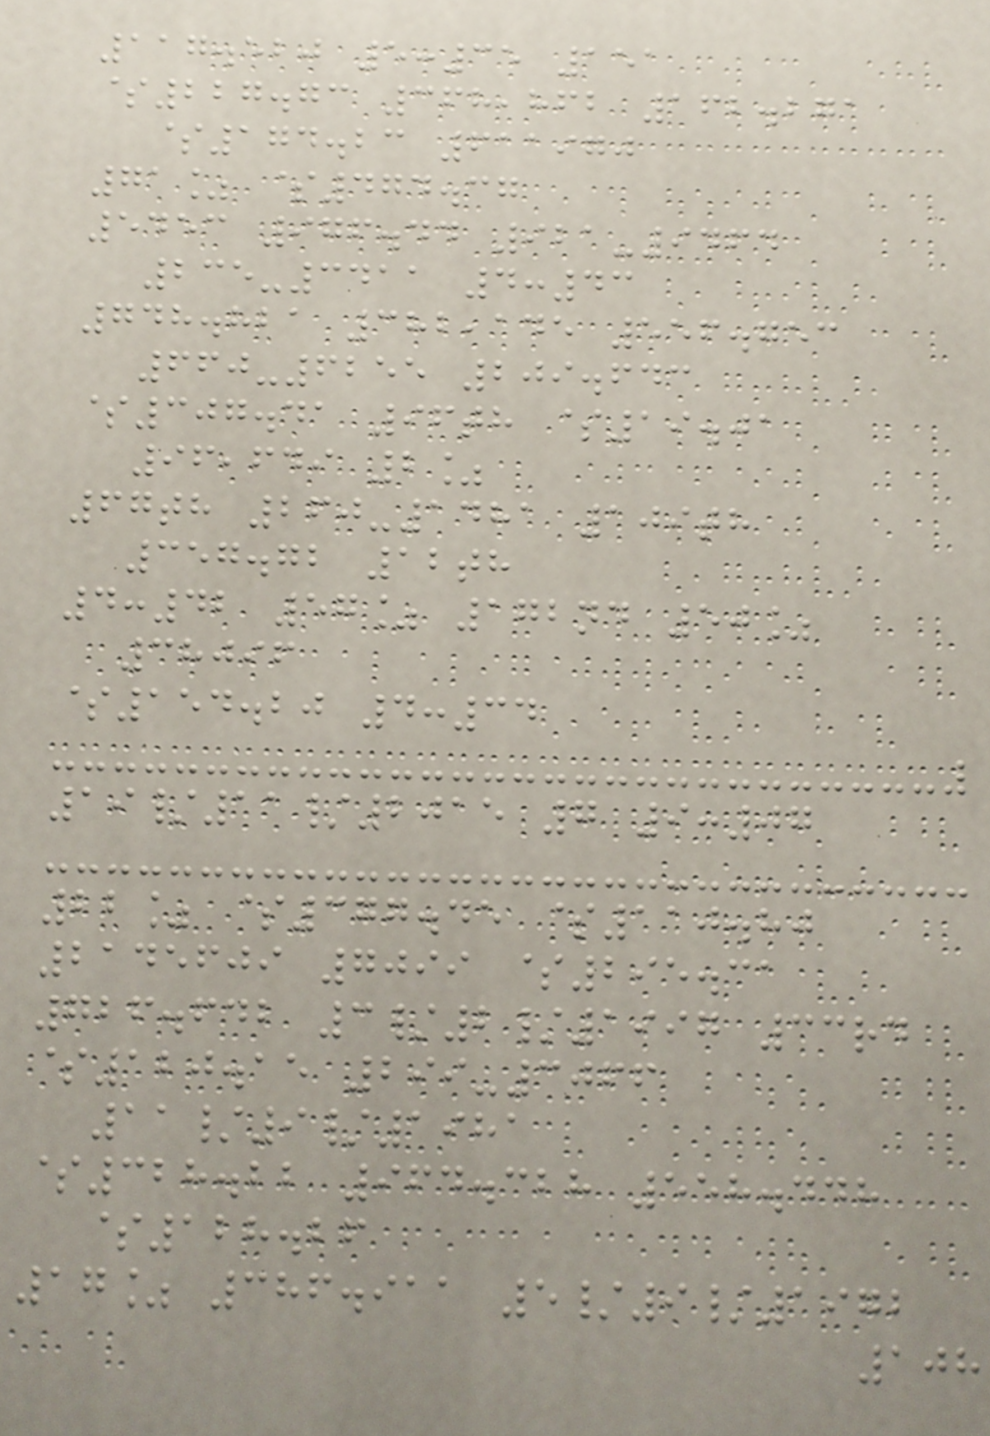117.520 5:35 151
$227.73 368,862 162.271
$174.23 611970
71% $474.37
5453 976.44 921-9464
235-3411 4:43
748.821 382,145 556.753
660-6255 209.643
$307.41 96th $19.01
96,649 2%
67th 260-1481 109th
357.72 12th
4:42 57% 172nd 50%
38096
$154.20 4:34
19/11/2015 7 9:07
22% $377.45 $110.80
2145609 7099 $295.31
726.642 3/2/1997 33rd
$120.15 299-3066
11/9/1981
$328.22 964.328 558.448
$128.26
17% 386.911 5/9/1972
108
